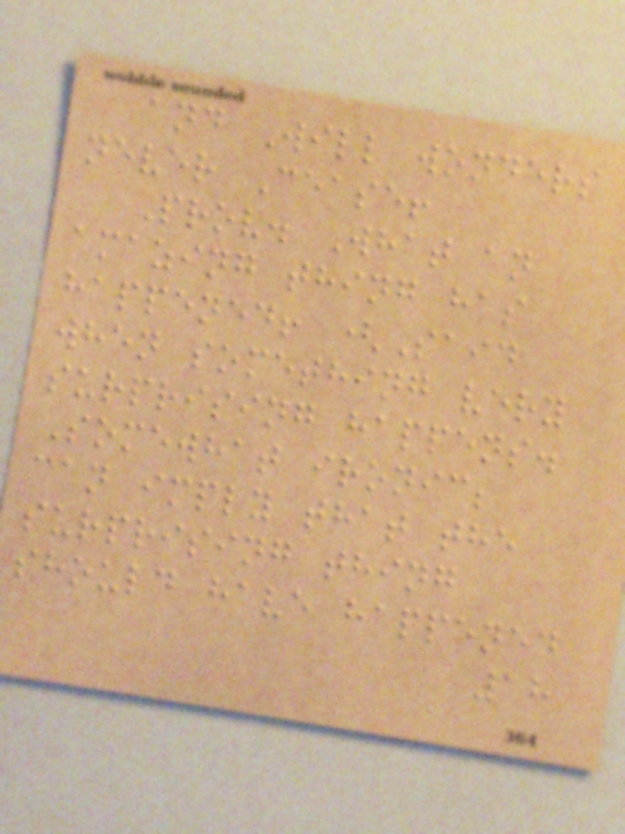and Will wonders
never Cease!
Prov. What an
amazing thing has
happened! (Said
when something very
surprising happens.
Somewhat ironic;
can imply that the
surprising thing
should have happened
18
